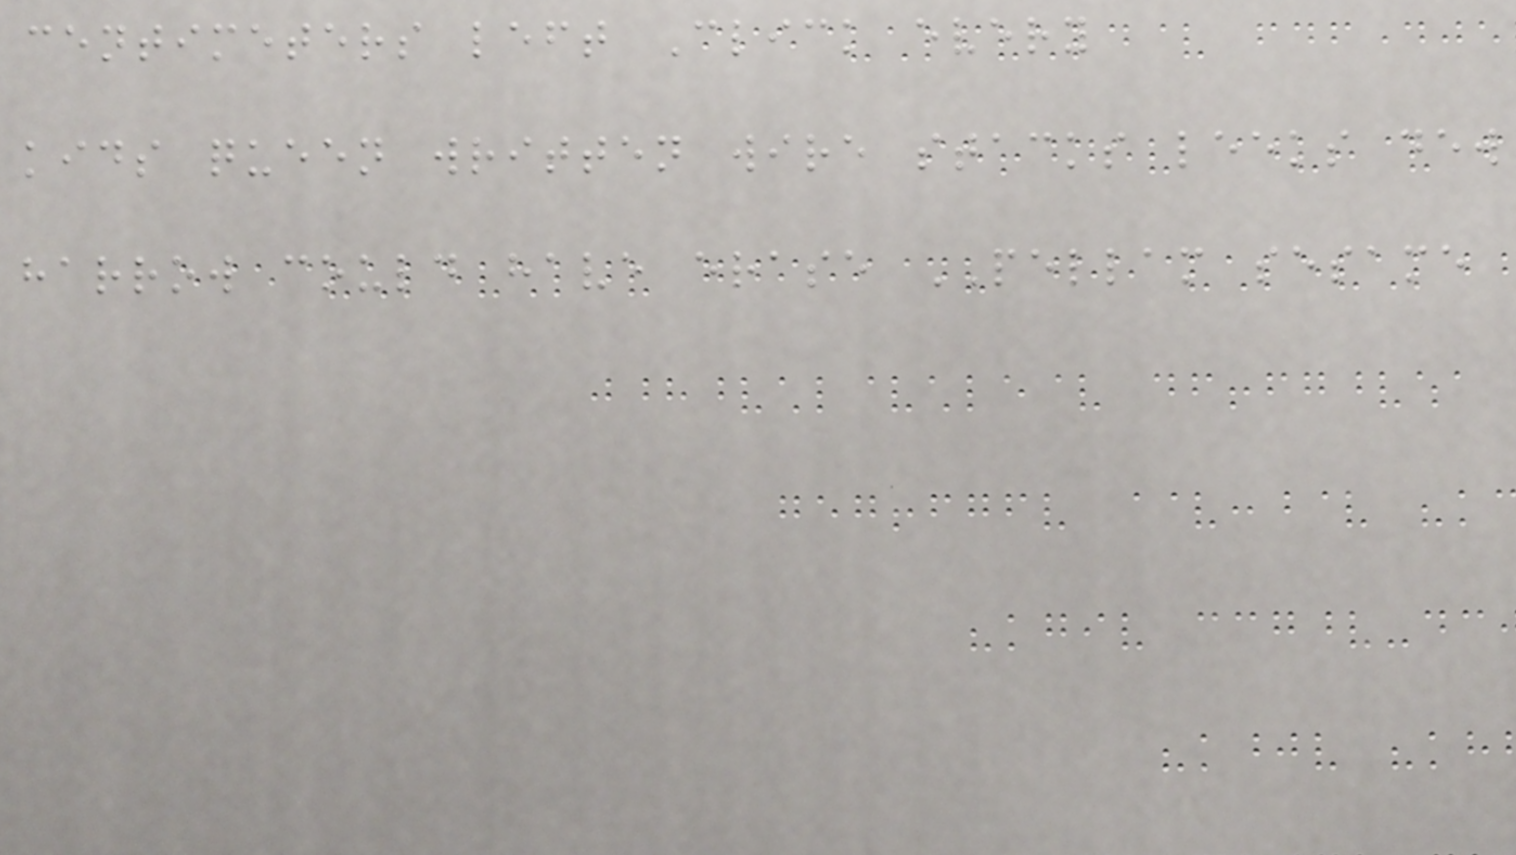centimeters left Click every
kids queen written wire stacks leeks dew
harrow could have erase PELLAM sesame
